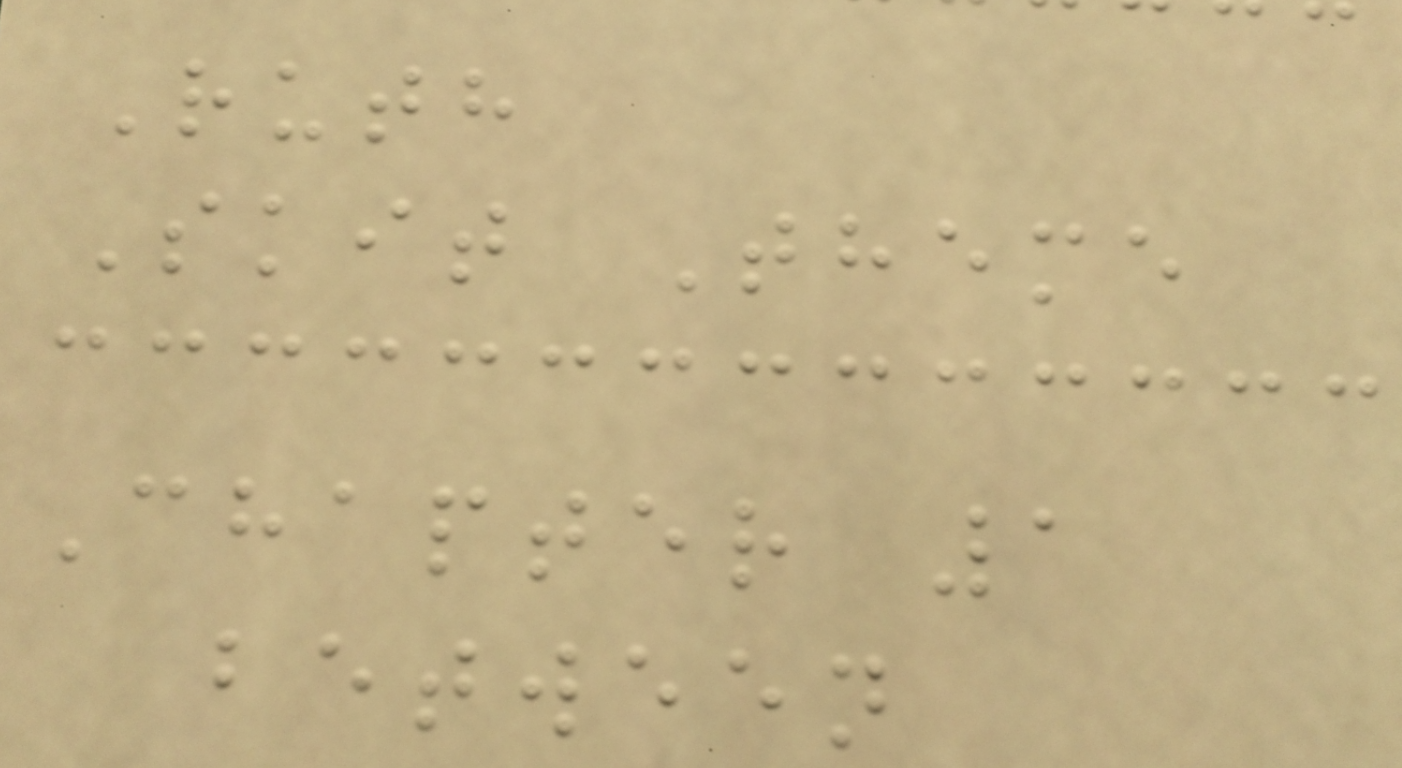Ruth
Skit Theme
Chapter 1
between
